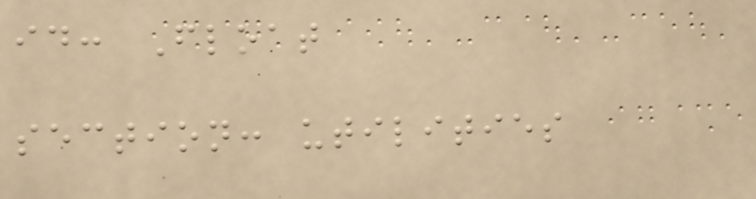id: Float
section: utilities
